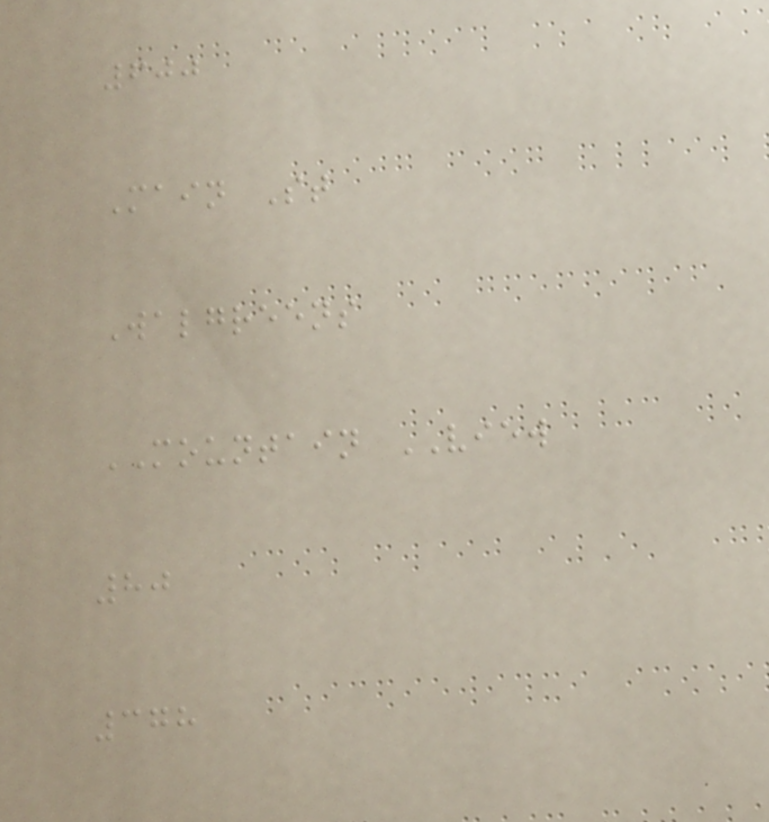600
Main St
Walgreens
MOUNTAIN VIEW
80
378
